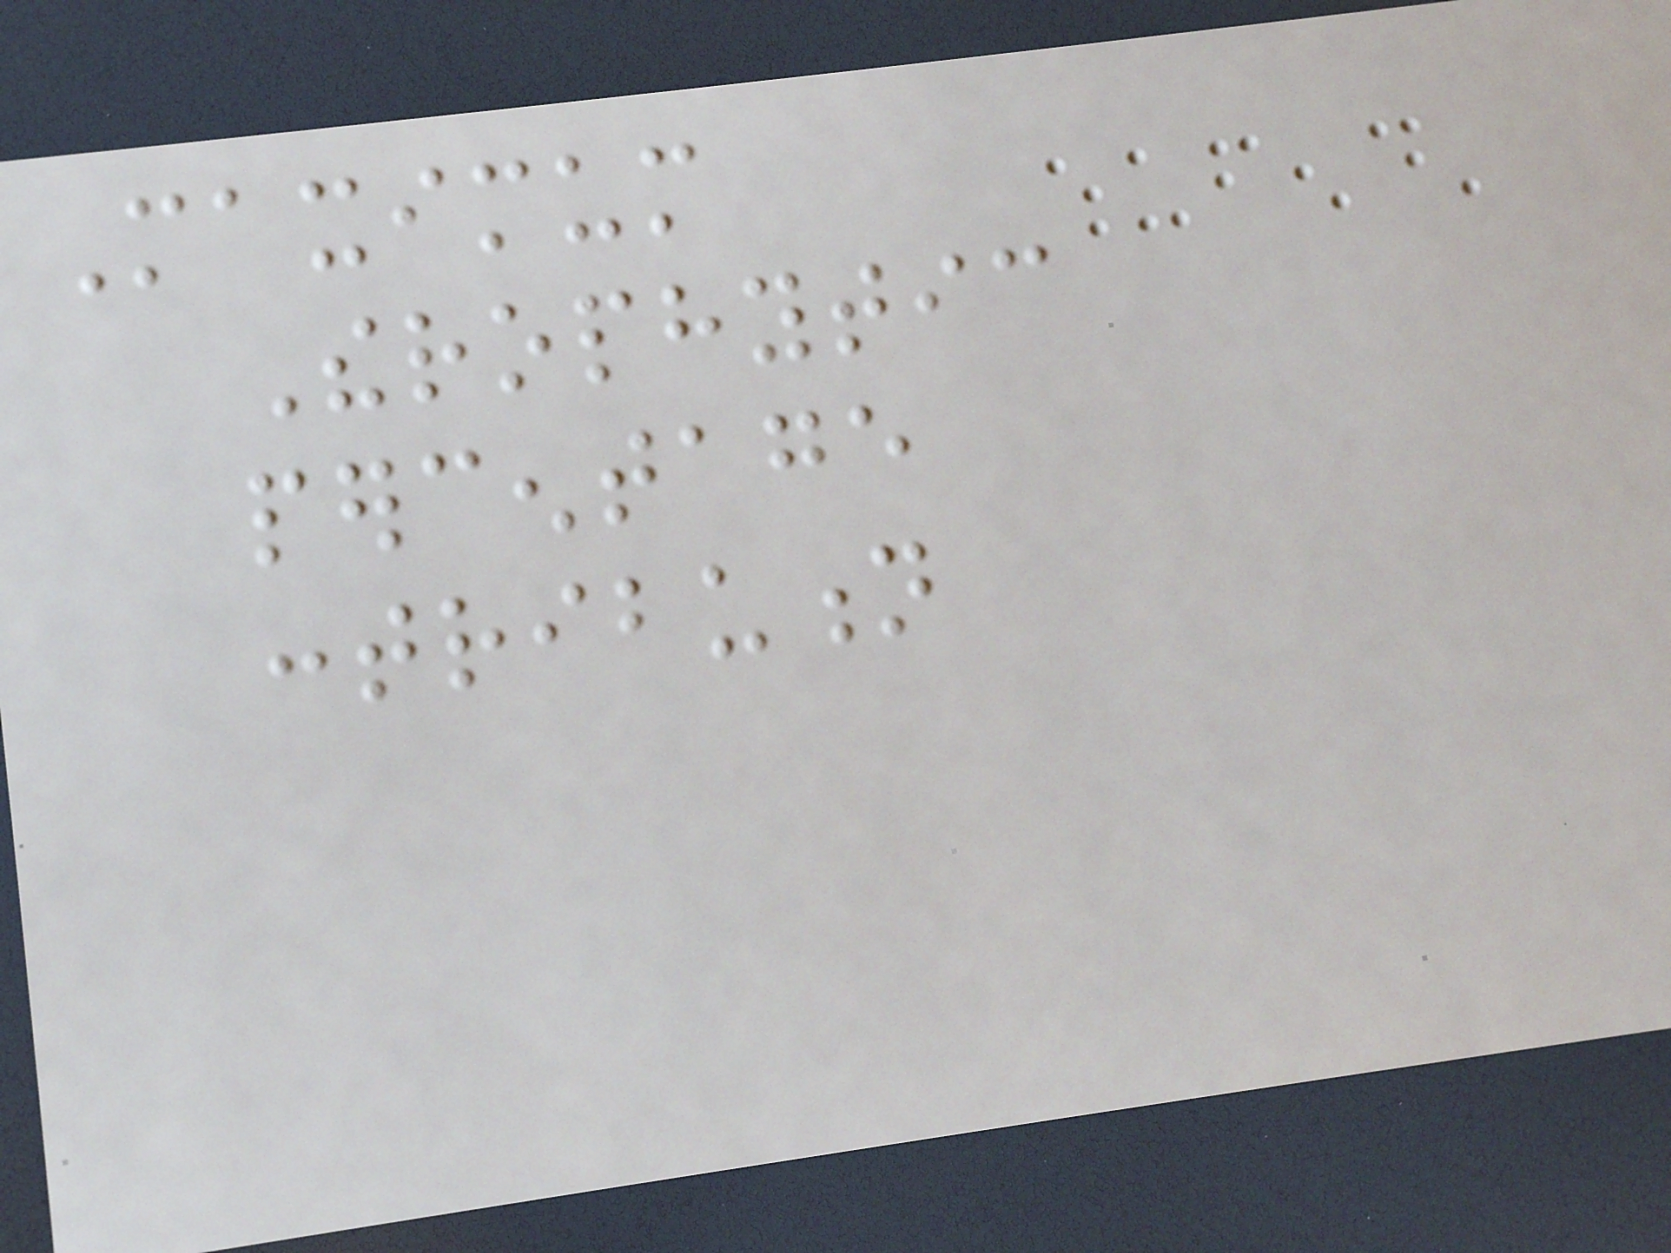Maximum
Therophytic
percentage
contribution
